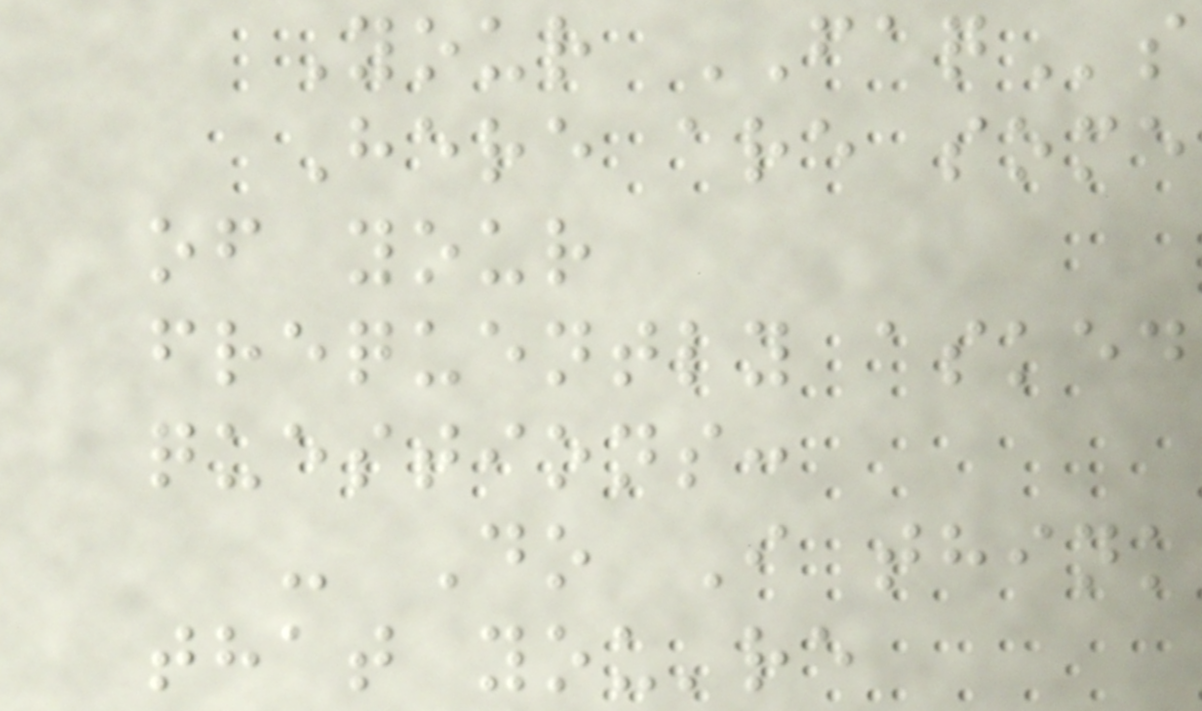Your FAQs
Here are some
of your
frequently asked
questions:
- Do I think
that you're
